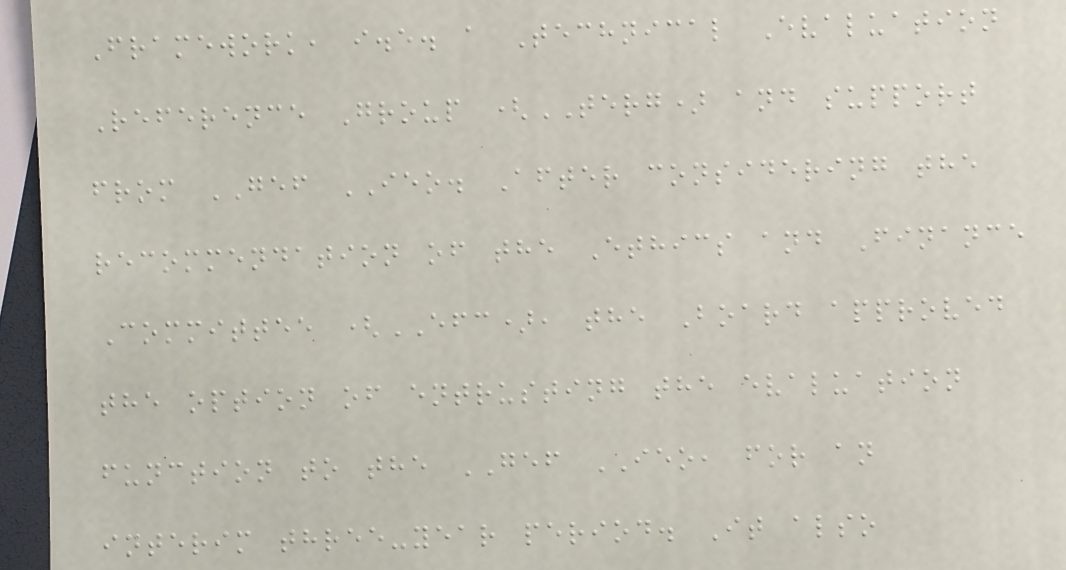Framework, i.e. a Technical Evaluation
Reference Group (TERG) and support
from GEF IEO. After considering the
recommendation of the Ethics and Finance
Committee (EFC), the Board approved
the option of entrusting the evaluation
function to the GEF IEO, for an
interim three-year period. It also
